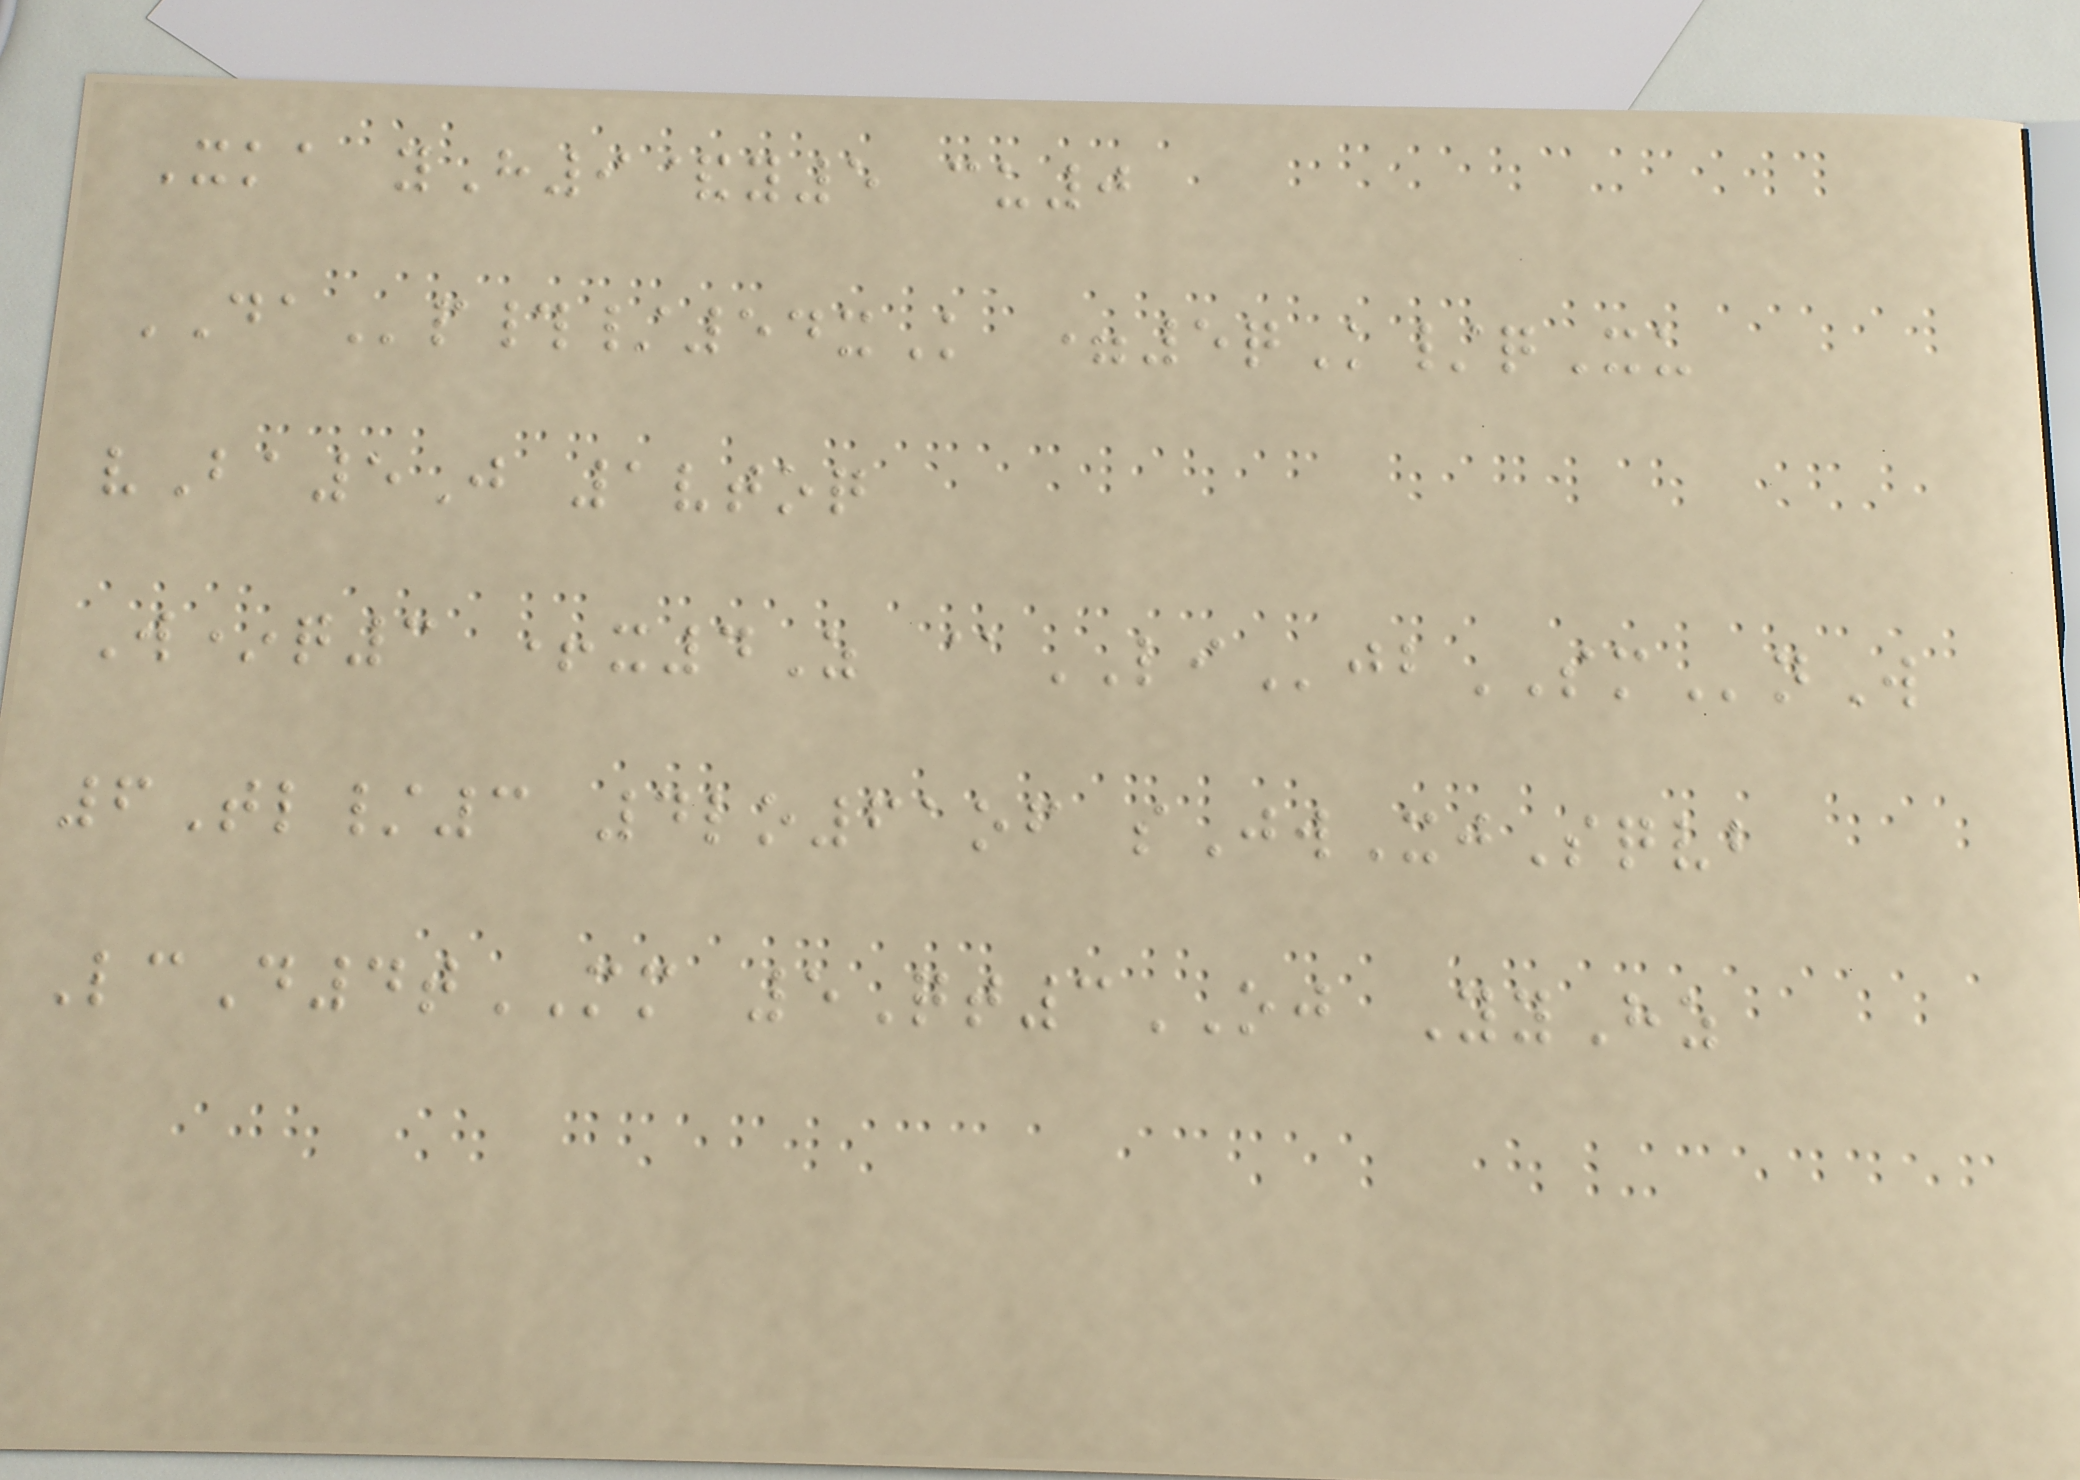Xka yH9&y5 cu0
DAp#/54xK =5qK/qXu
vBa5J 1vtoq
W*q3 +x4Z @LIjbSMnW
6Tl/3 4lo61of sJwXjSqvb
LcD4tMM 5Qt3OJ YyHz
